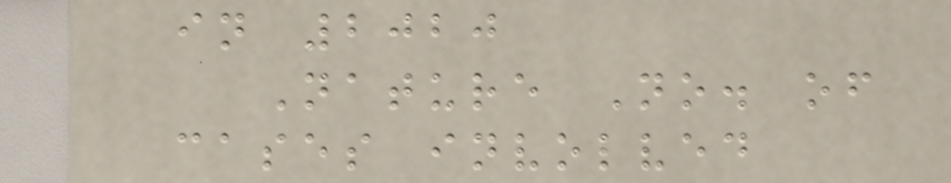in 2020
Nature No. of
cases involved
